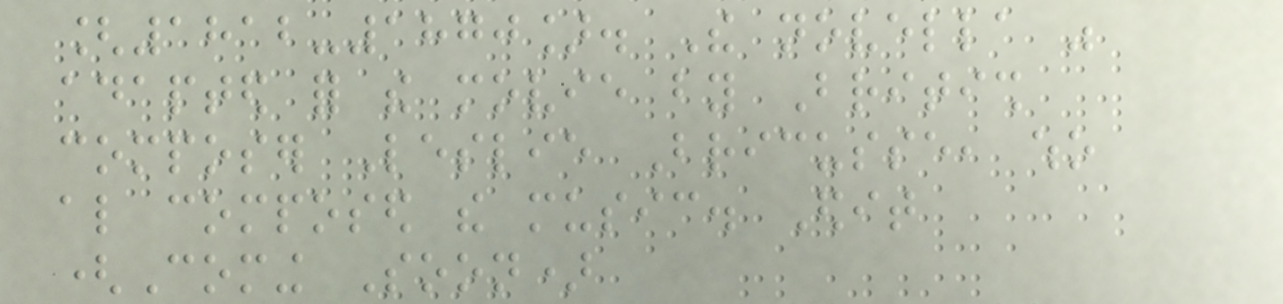[1812-1870]. The novella was
adapted for the movie by British
composer Leslie Bricusse, who
also composed the music. Edit
(Coming Soon)
